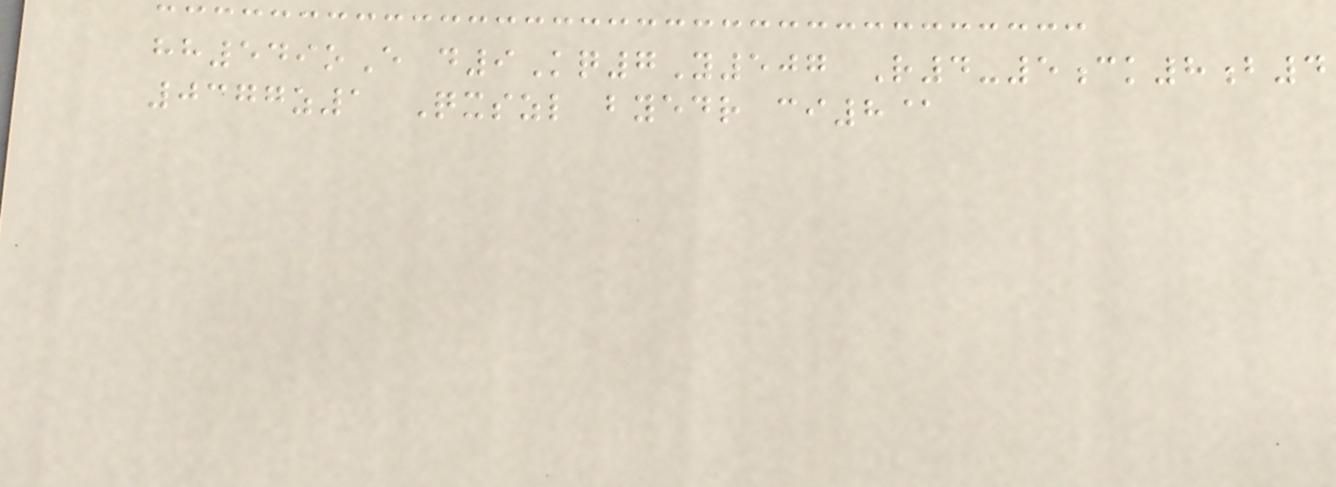hh549oE d9Kq7Y507 R4-5ck8b4
0377z1 Qxszl byedr ci8@
